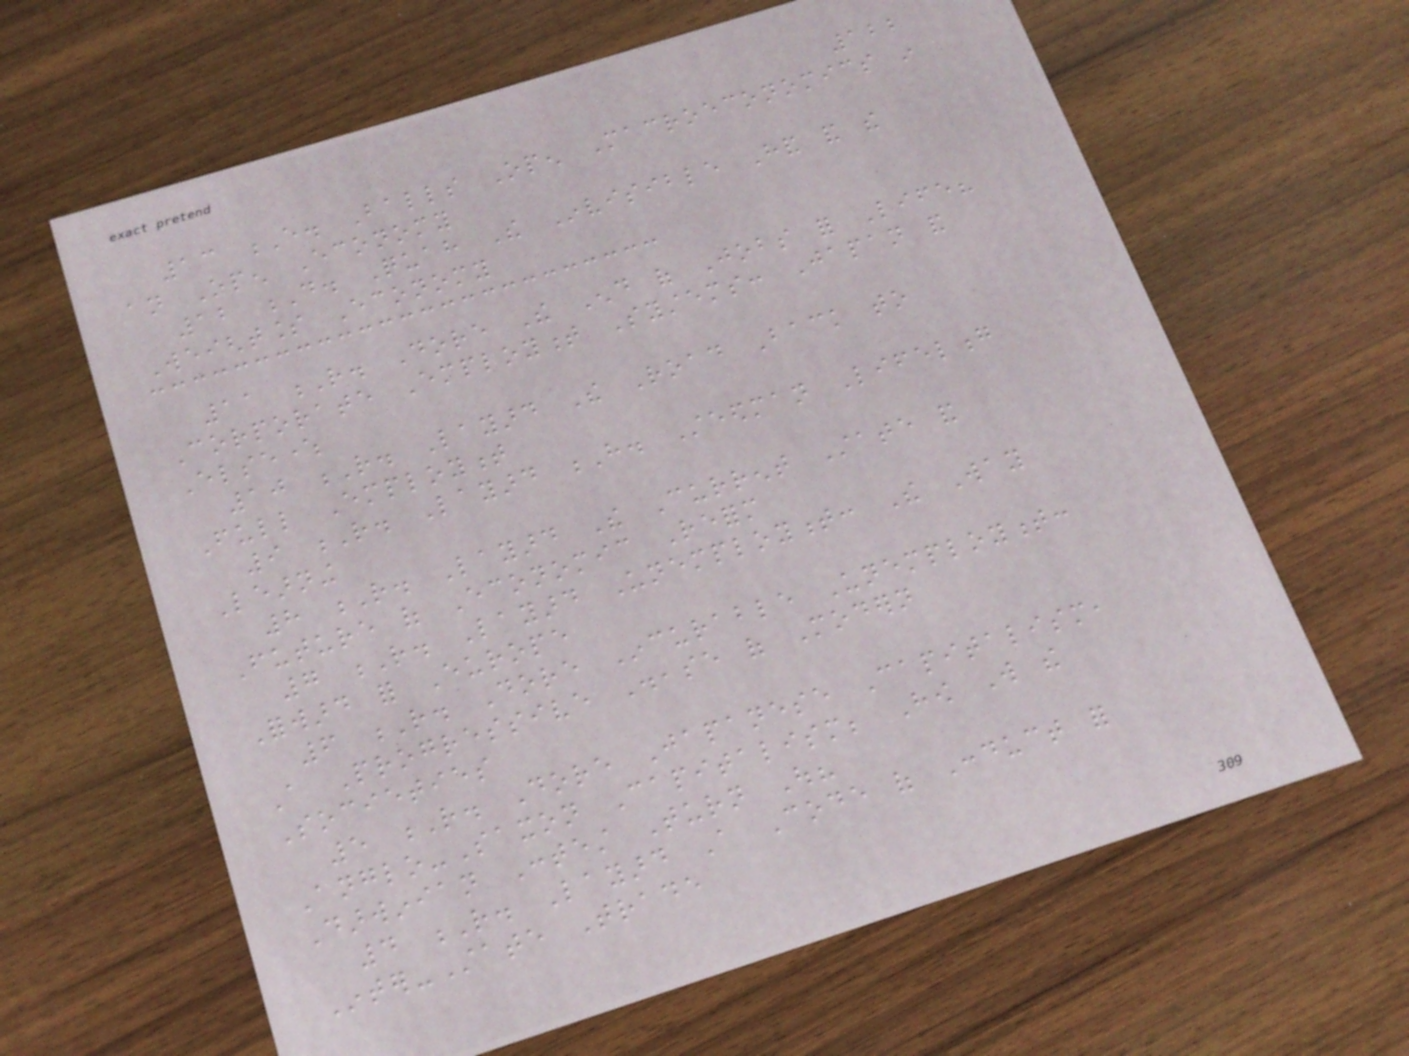122
13 E. Balls Open Macroeconomics in
an Open Economy
12 D. Quah The Invisible Hand and the
Weightless Economy
11 R. Dore The End of Jobs for Life?
Corporate Employment Systems: Japan and
Elsewhere
10 R. Layard The Road Back to
Full Employment
9 R. Layard H. Steedman Lifelong
Learning
8 R. Layard The Current State and
Future of Economic Reform
7 R. Layard Unemployment: The Way
Forward for Europe
6 R. Dore Incurable Unemployment:
A Progressive Disease of Modern
Societies
5 R. Dore Japanese Capitalism,
Anglo-Saxon Capitalism; How Will the
Darwinian Contest Turn Out?
4 R. Layard A Code of Conduct for
Inter-State Trade
